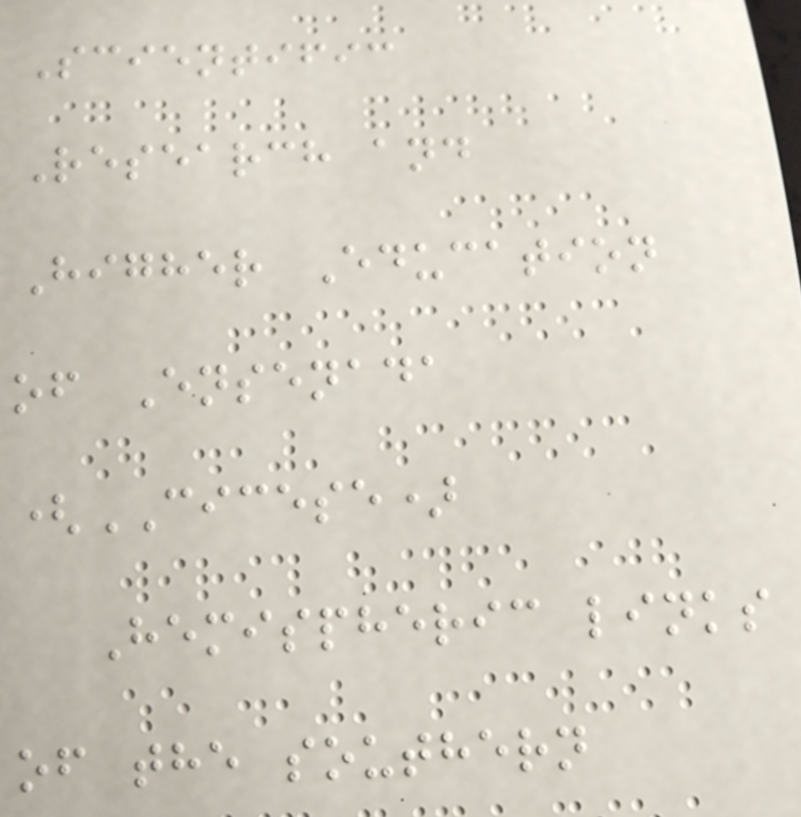Scientific
Research and
Higher Education
of Ensenada
(CICESE)
Hemispheric links
of the southern
